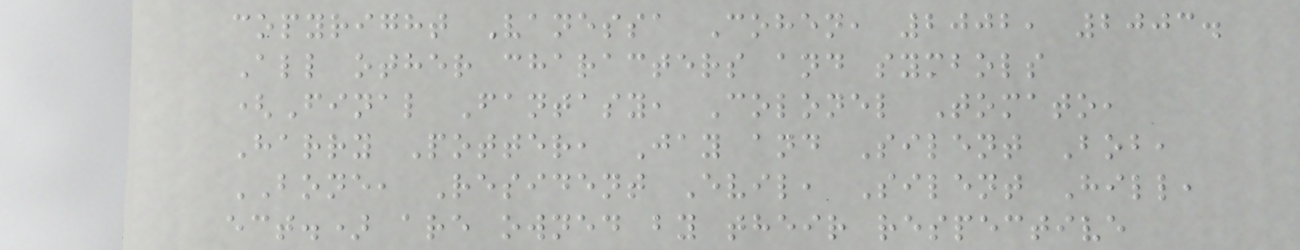copyright Vanessa Cohen, 2002, 2003.
All other characters and symbols
(Final Fantasy, Colonel Tomato,
Harry Potter, Jay and Silent Bob,
BONE, Resident Evil, Silent Hill,
ect.) are owned by their respective
